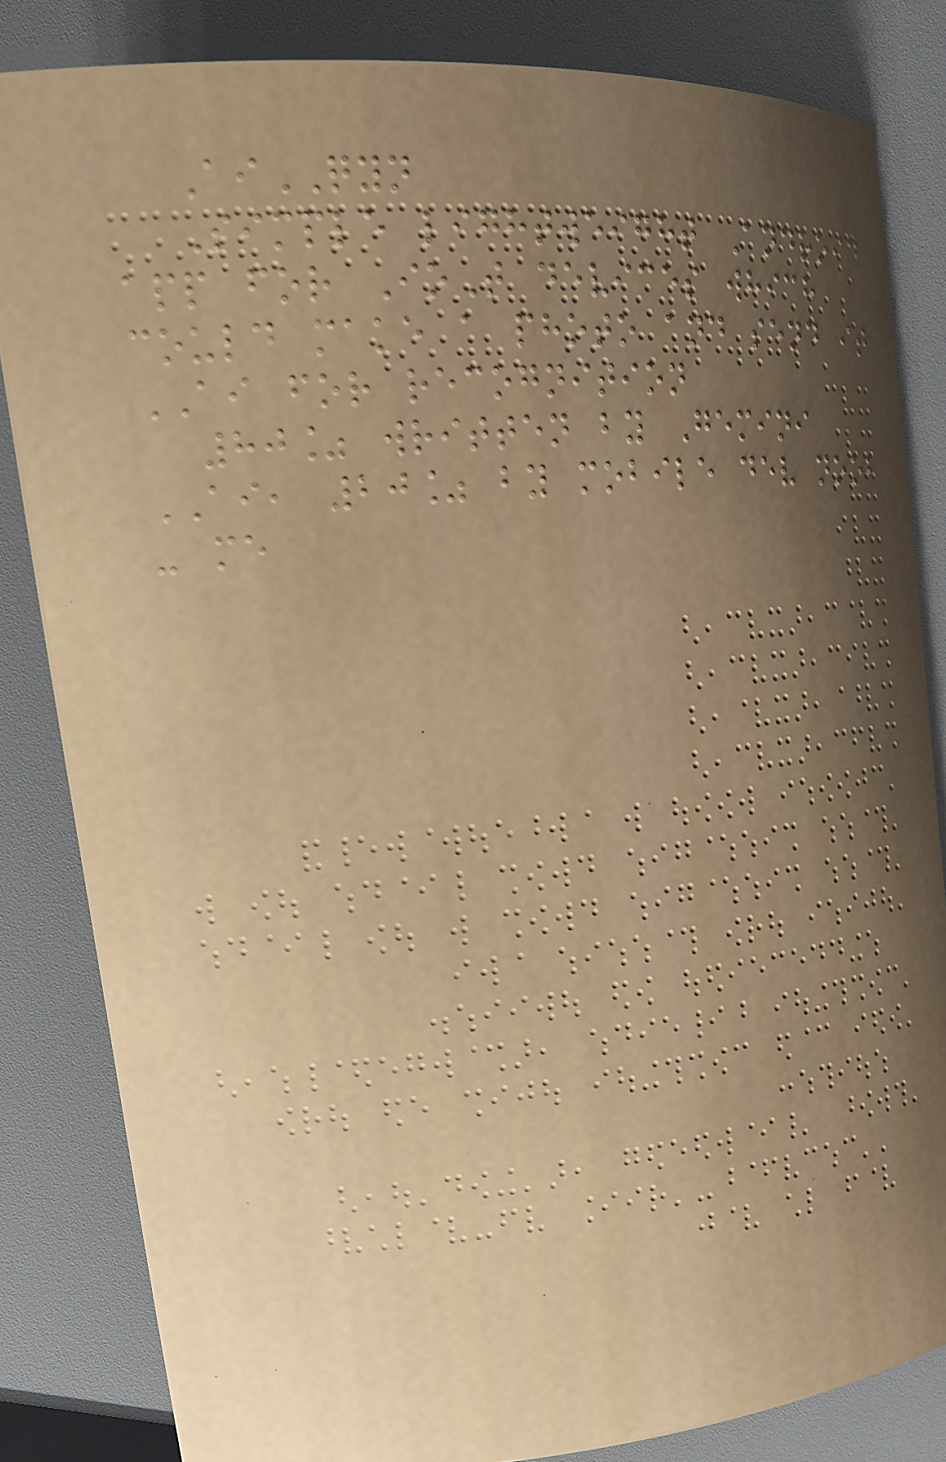AiQYN
Simple lightweight Android
app for IoT devices which
could make a photo and send it
AI for recognition
80% written by Gemini
AI, 20% by mobile dev noob
- me
